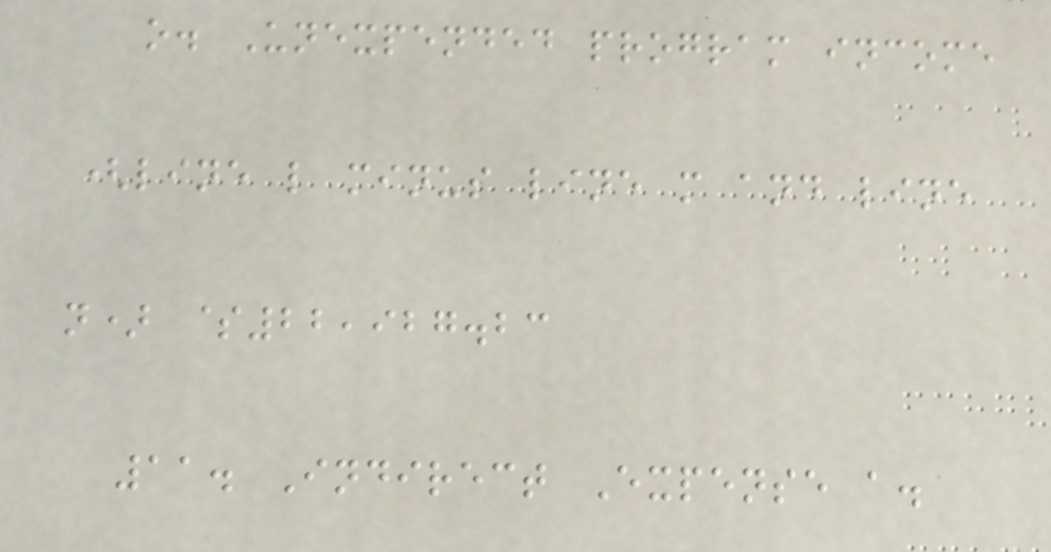o. Unexpended program income
(line l minus line m and line
n) $22,927.23
11. Indirect Expense a.
